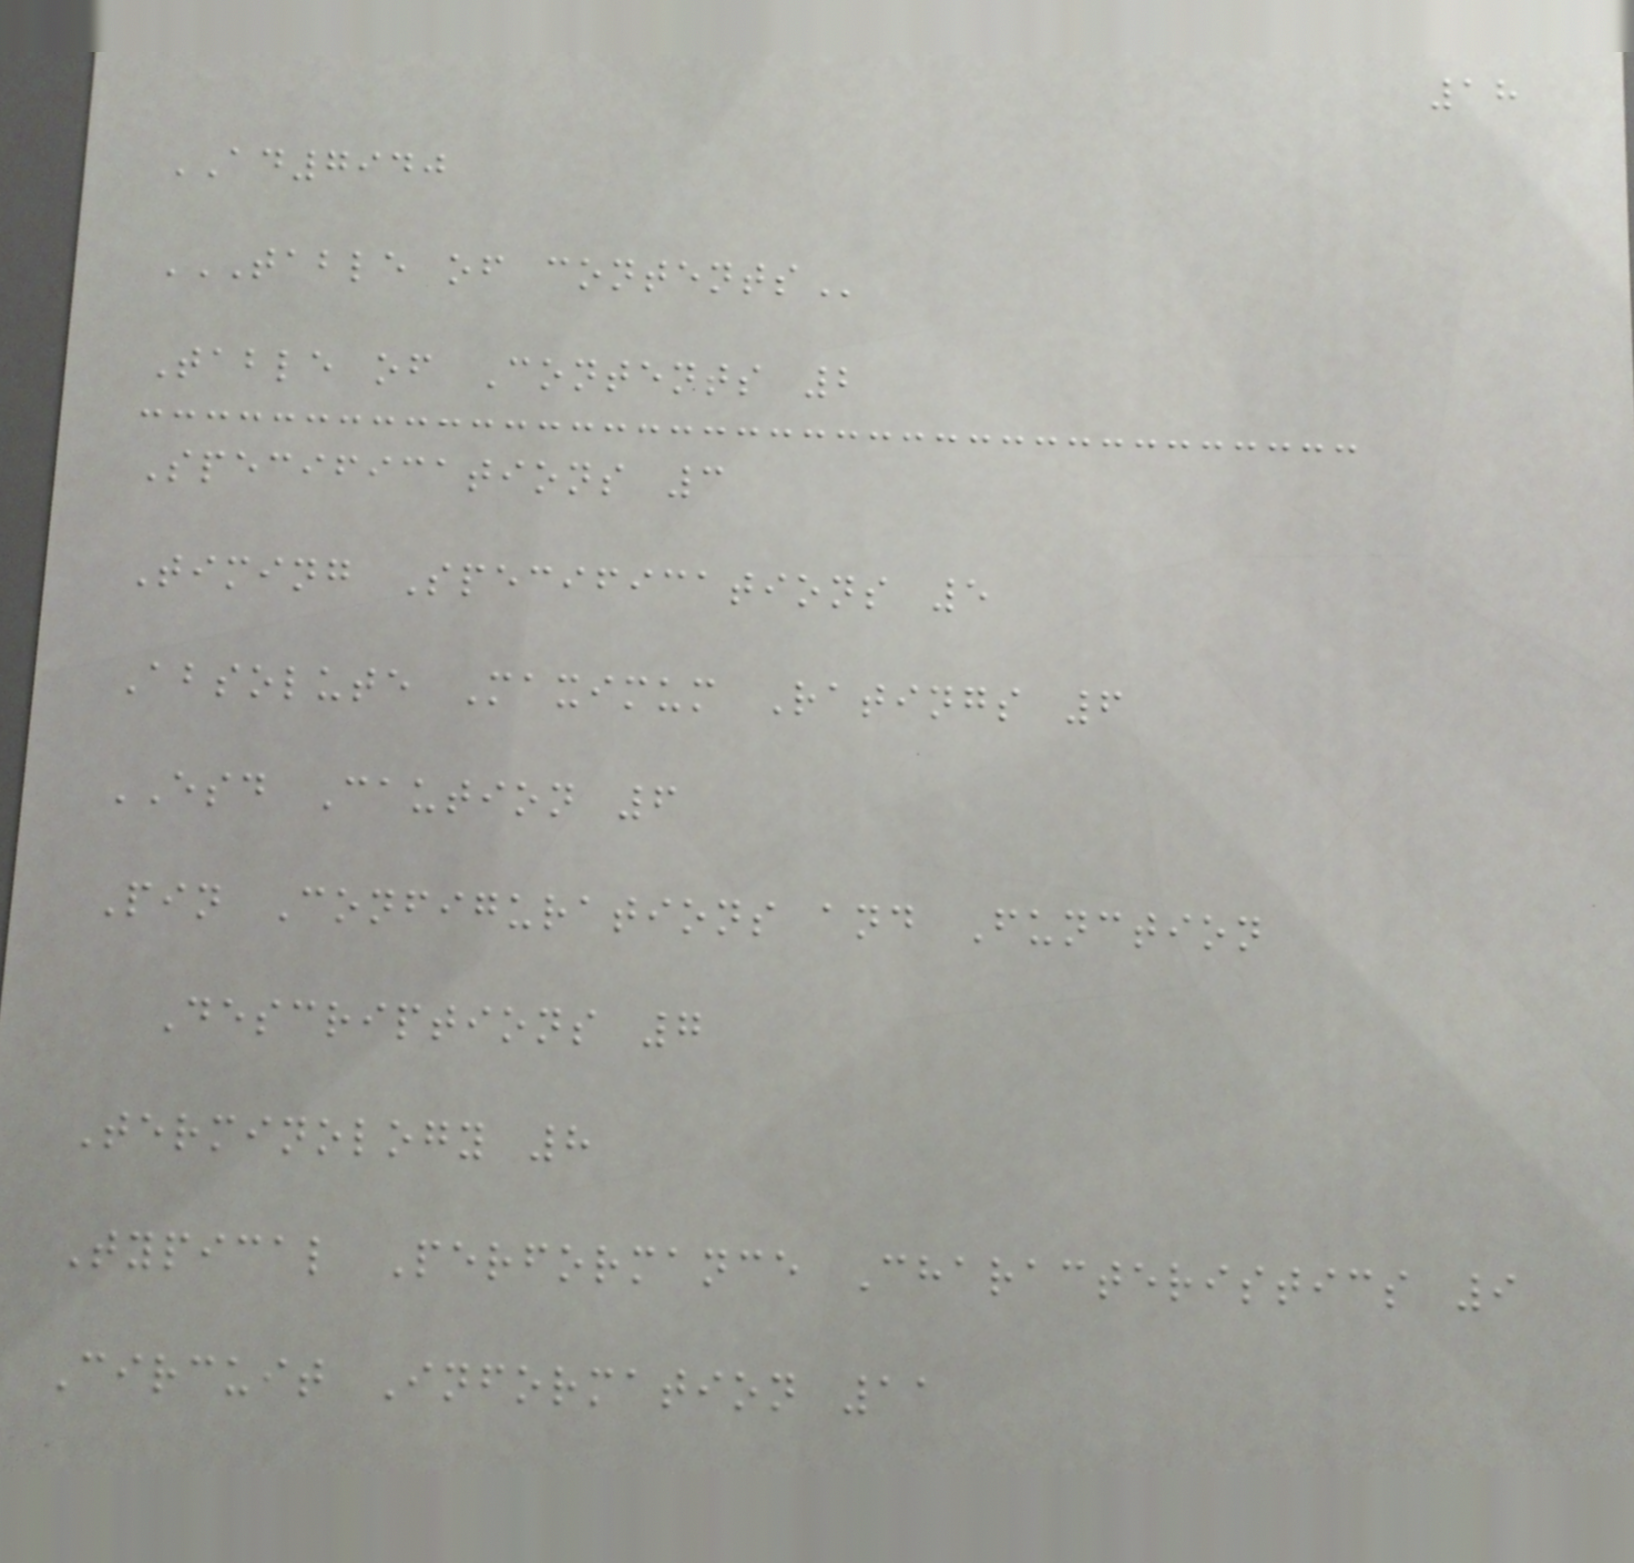18
AD7940
TABLE OF CONTENTS
Table of Contents 2
Specifications 3
Timing Specifications 5
Absolute Maximum Ratings 6
ESD Caution 6
Pin Configurations and Function
Descriptions 7
Terminology 8
Typical Performance Characteristics 9
Circuit Information 11
